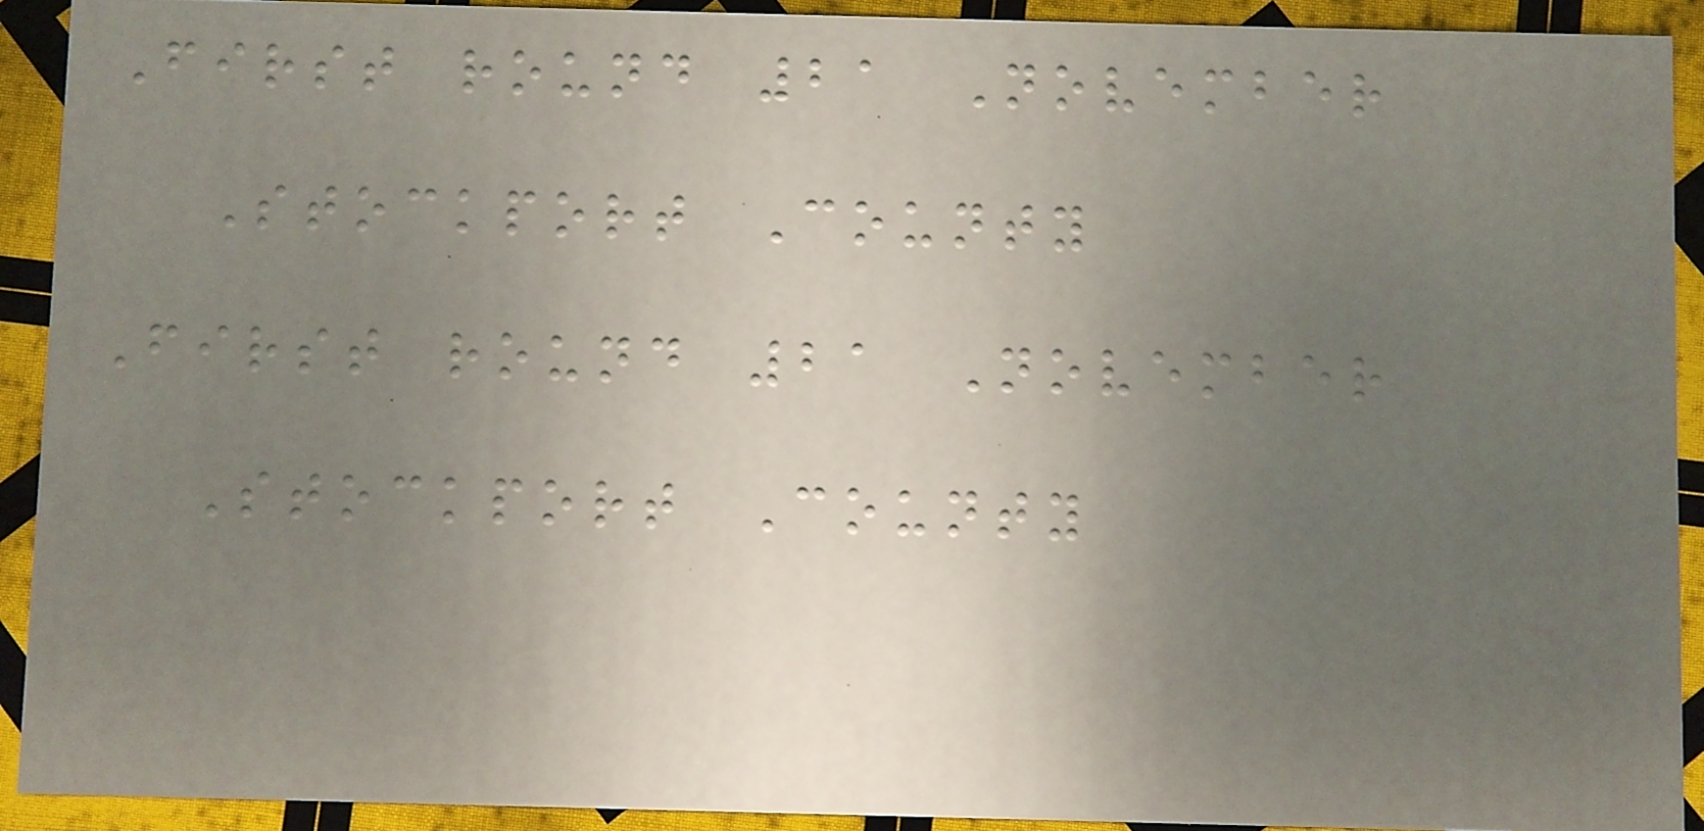First round 21 November
Stockport County
First round 21 November
Stockport County
